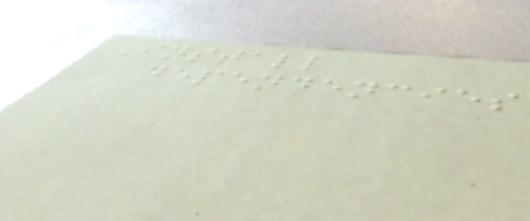Install
dependencies
